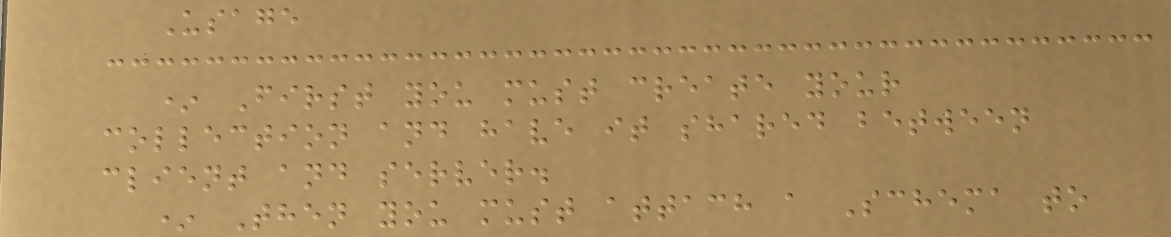Usage
* First you must create your
collection and have it shared between
client and server.
* Then you must attach a Schema to
